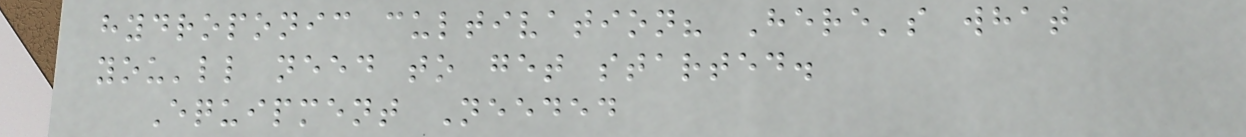hydroponic cultivation? Here's what
you'll need to get started.
Equipment Needed
